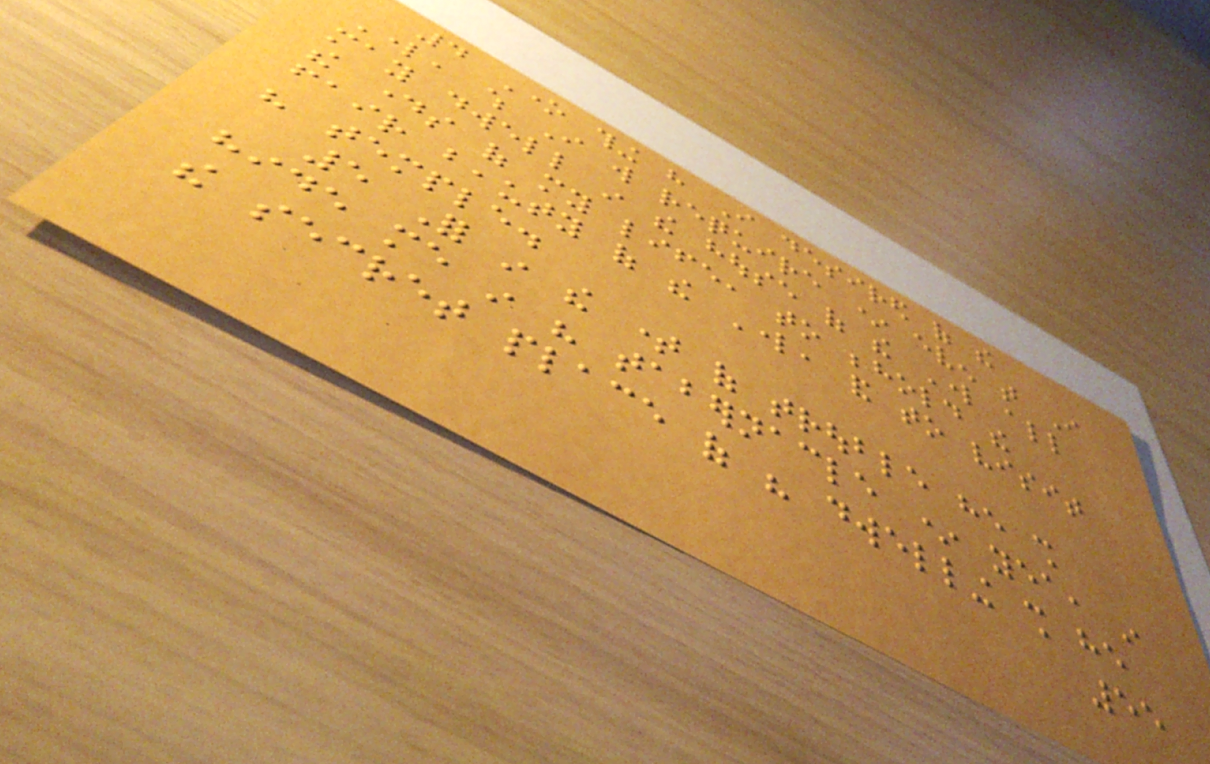4 One thing have I desired of the
Lord, which I will require * even that I
may dwell in the house of the Lord all
the days of my life, to behold the
fair beauty of the Lord, and to visit
his temple.
5 For in the time of trouble he shall
hide me in his tabernacle * yea, in
the secret place of his dwelling shall he
55
